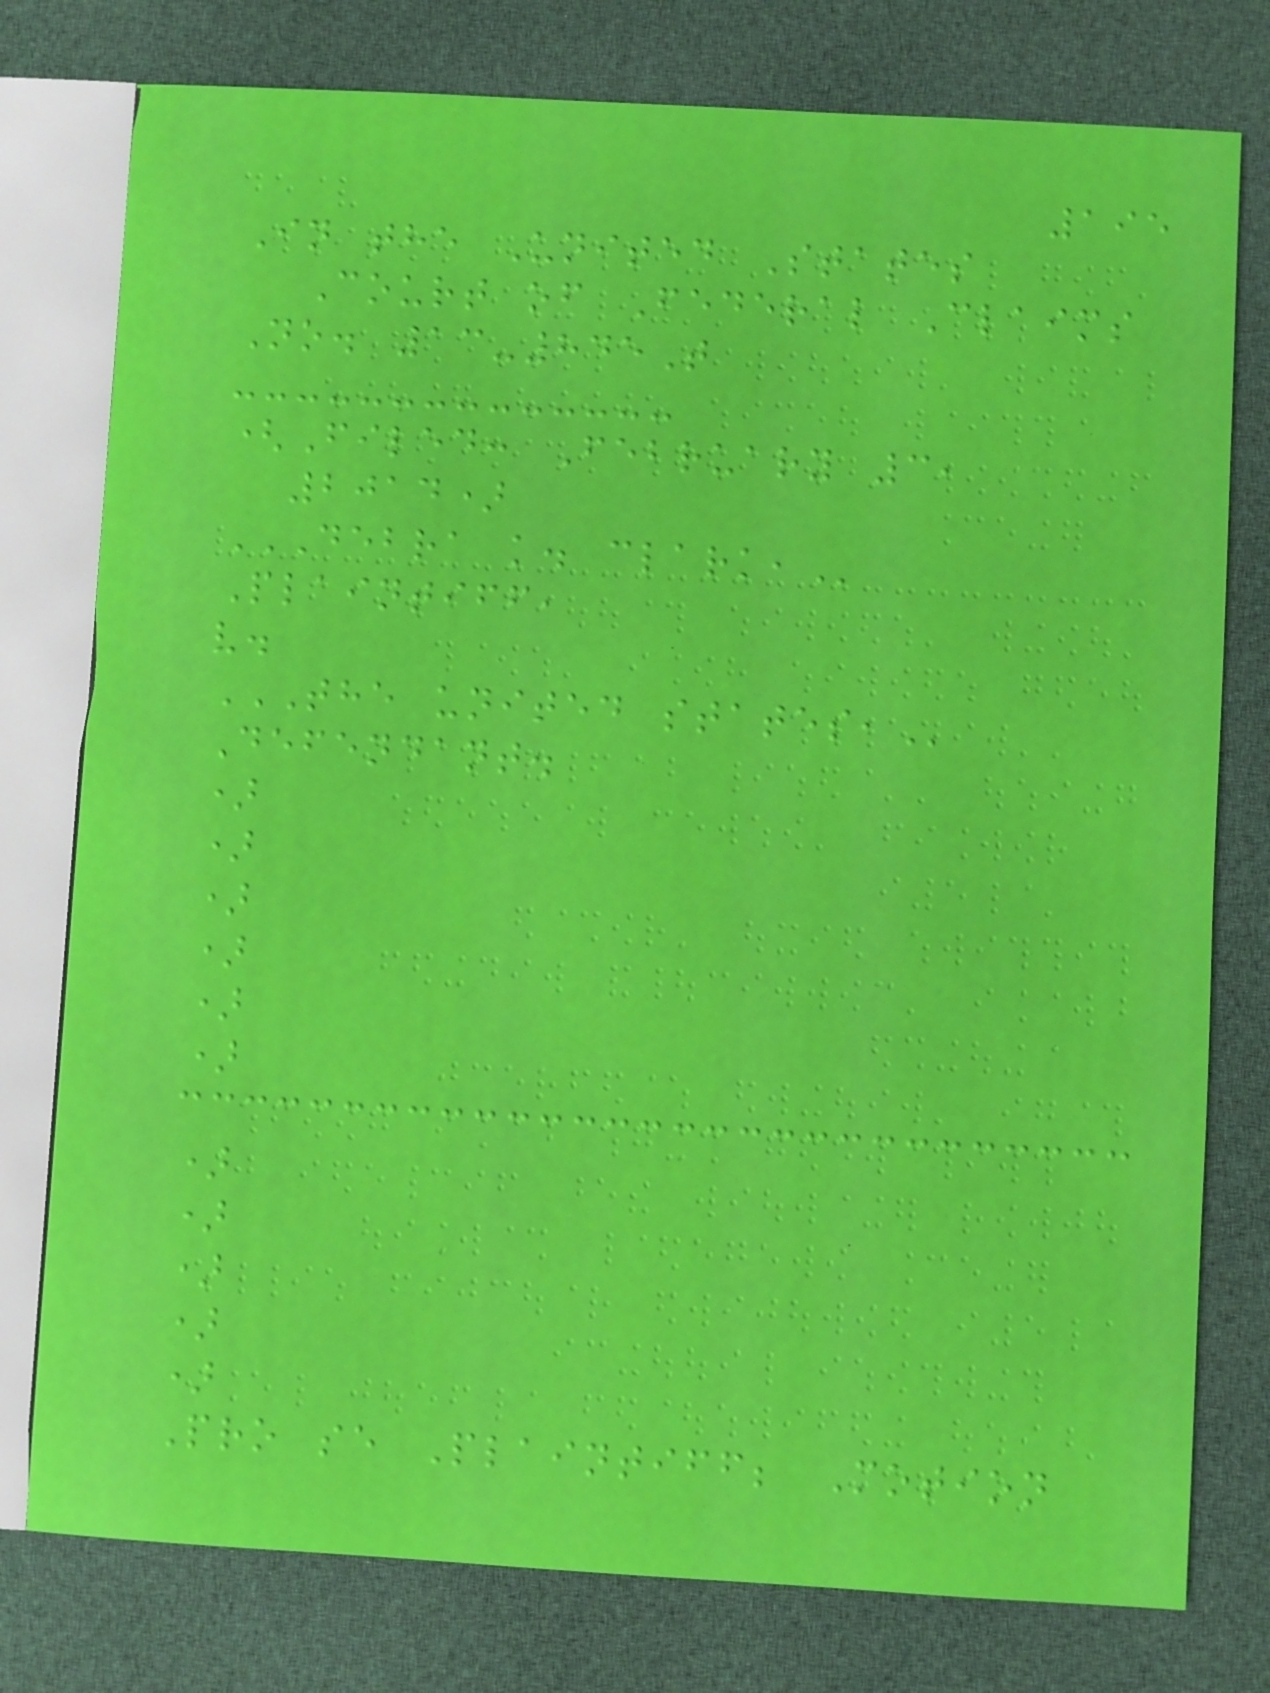195
In the United States
Court of Federal Claims
No. 13-845T
(Filed: February 3,
2014)
DEBRA K. CLARK,
Plaintiff,
v.
THE UNITED STATES,
Defendant.
)
)
)
)
)
)
)
)
)
)
)
Pro se Plaintiff; Motion
